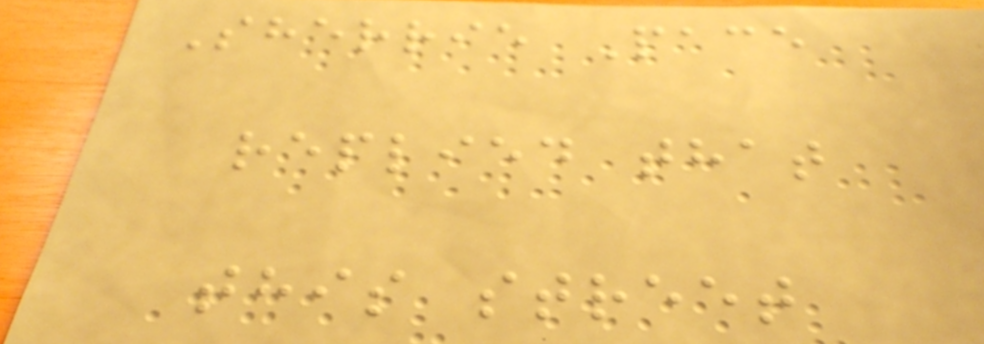Sherrie Pace
replied that
this street
